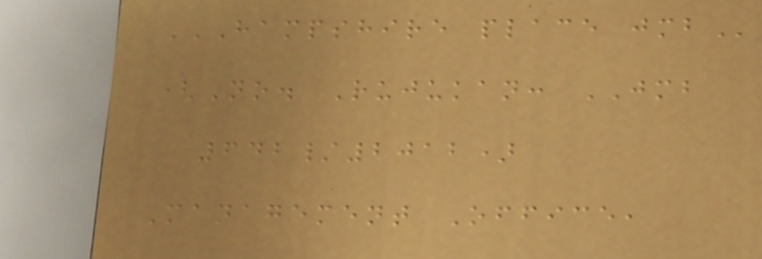HAMPSHIRE PLACE JMB
(No. Rujukan: JMB
642/2012)
Management Office,
